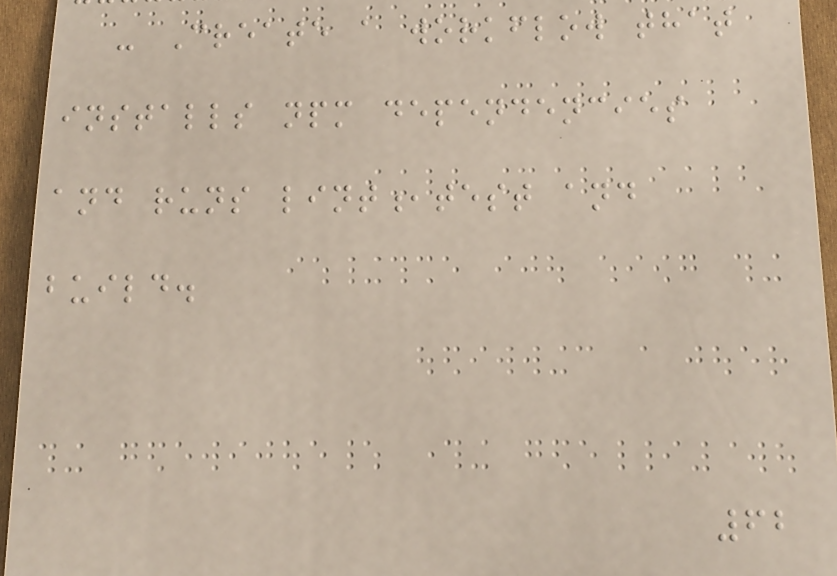- Create a workflow that
installs npm dependencies
and runs lint,test and
build.
62
